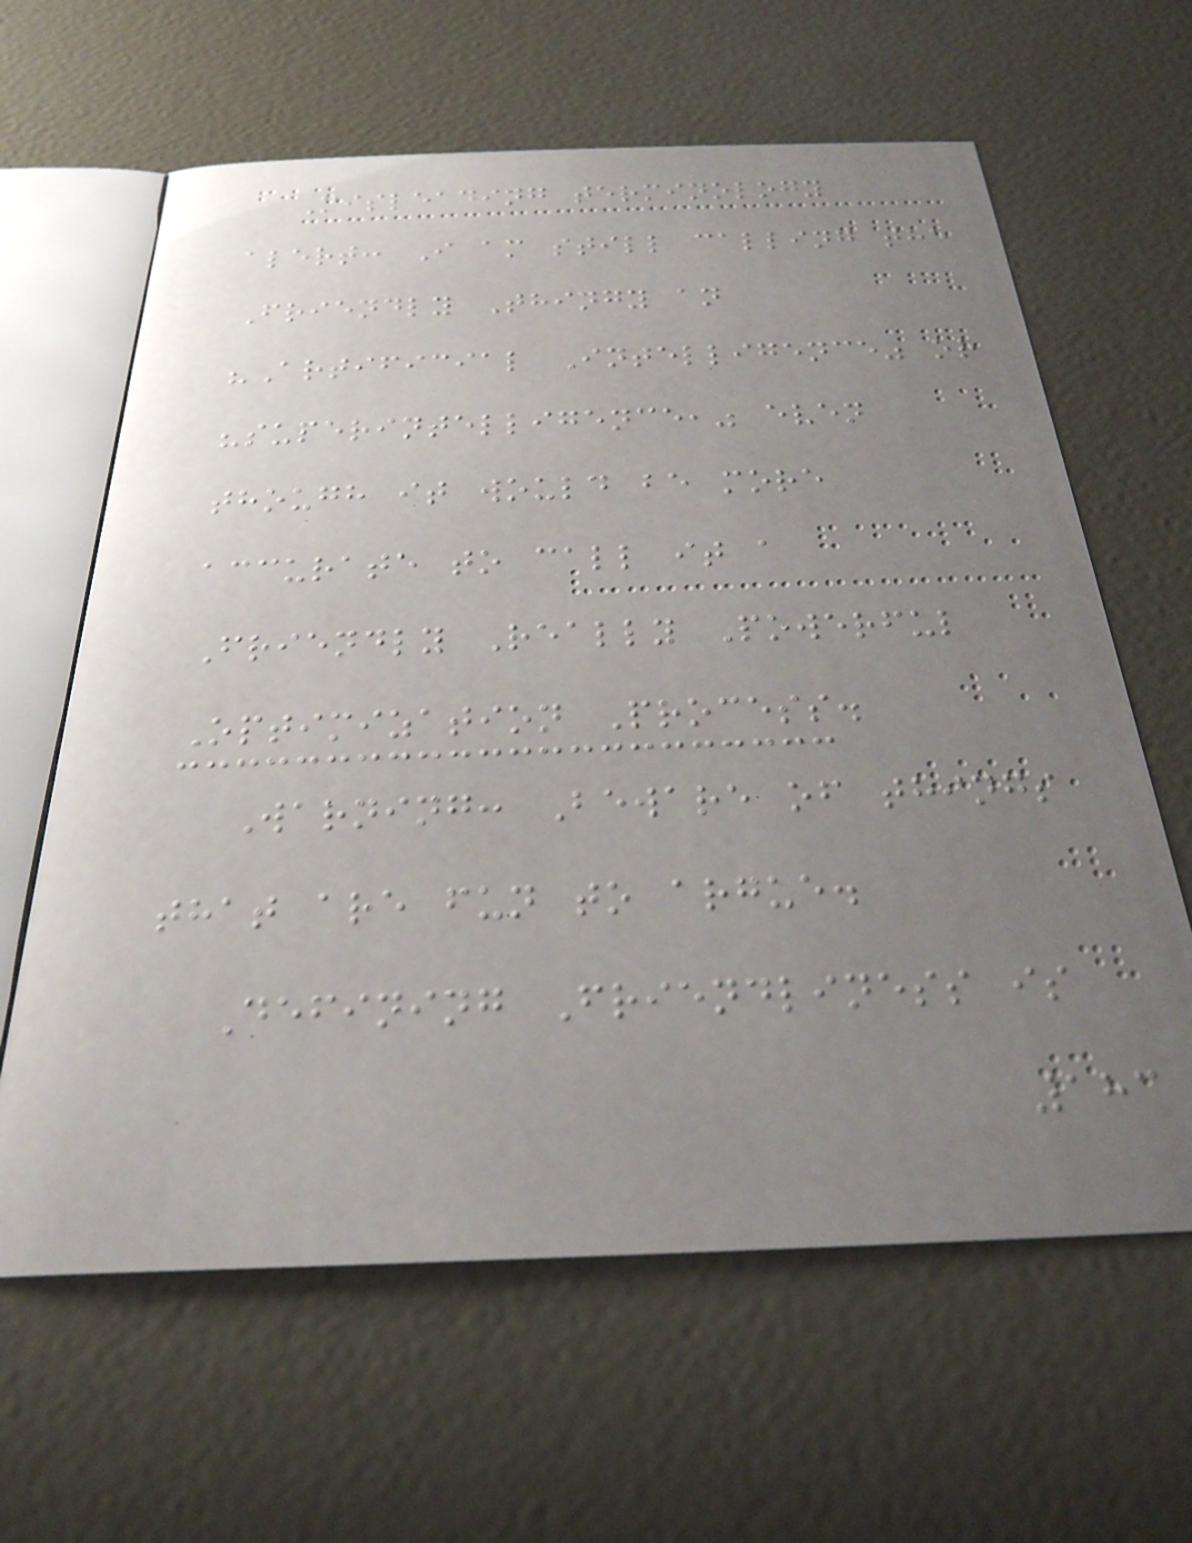Misleading terminology
alert: I am still calling the
Friendly Thingy an
"Artificial Intelligence" or
"superintelligence," even
though it would be more
accurate to call it a
Friendly Really Powerful
Optimization Process.
Warning: Beware of things
that are fun to argue.
Defining Friendliness is
183
